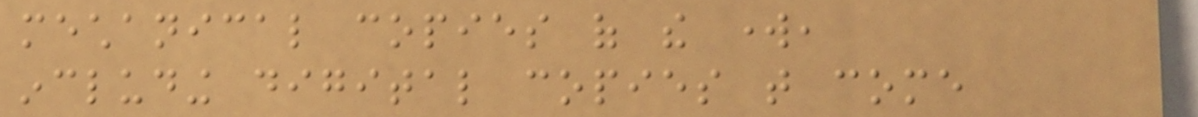mechanical copies of the work,
including digital copies that come
